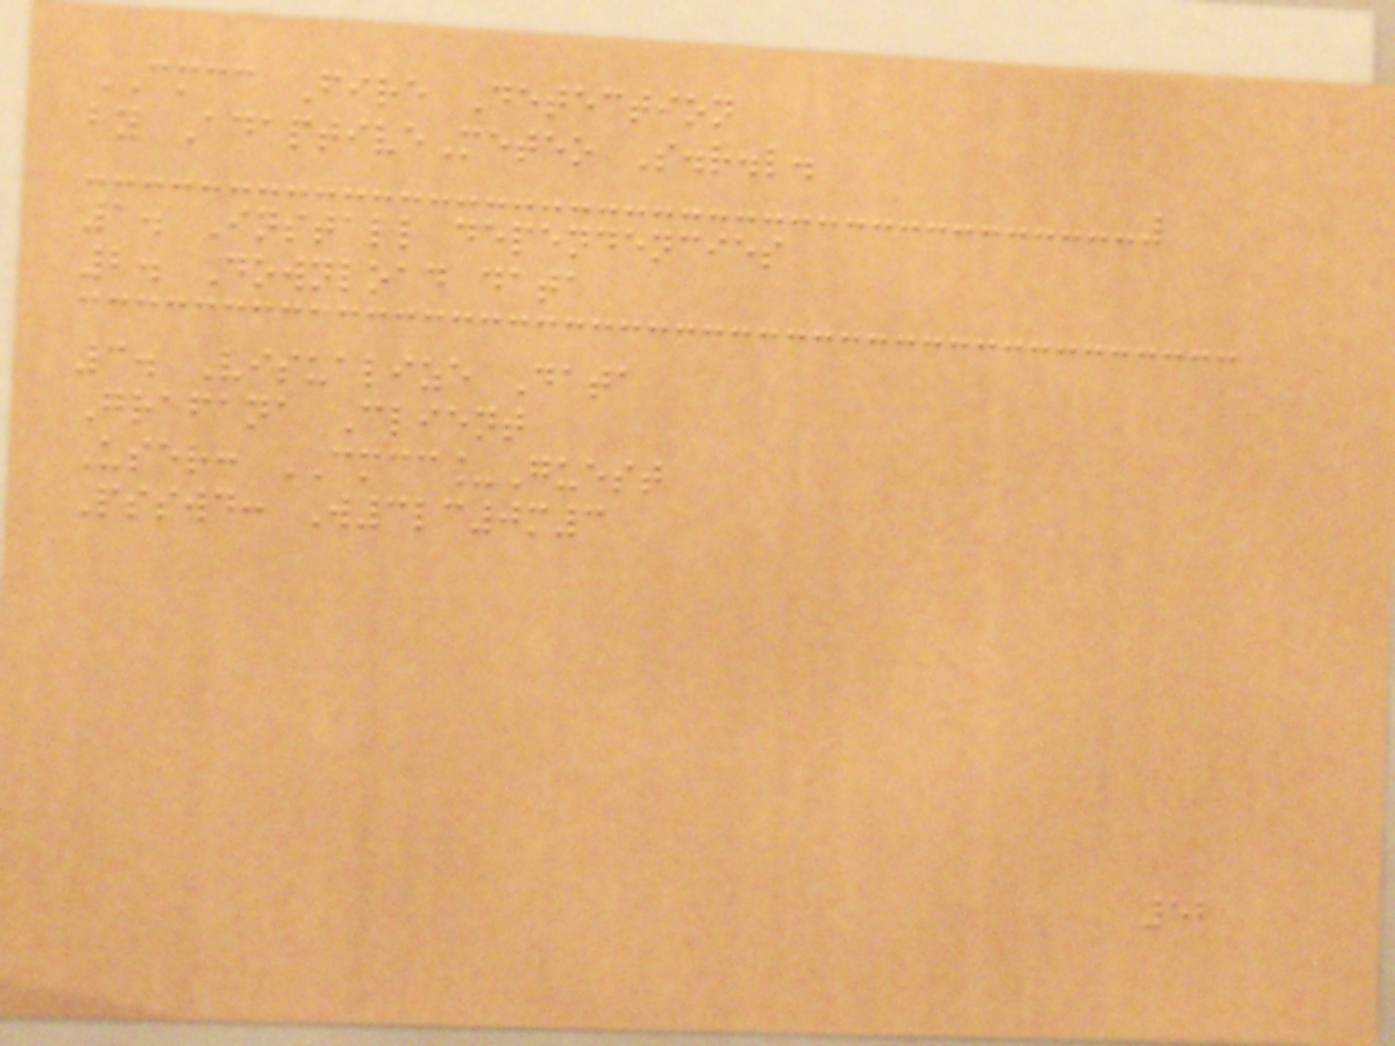CMCC Fire Detection
by AdaptiveMeteo S.r.l.
1. Install dependencies
2. Download data
3. Visualize Data
Grafana Client
User: CMCC_Guest
Psswd: W3lc0m3
52
